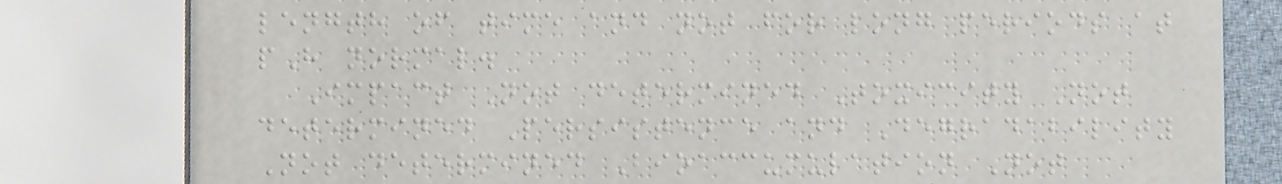length of time and not for long periods at
pH normal.
Impact Not determined Toxicity Not
determined Persistence and Degradability
Not determined Bioaccumulation Not
